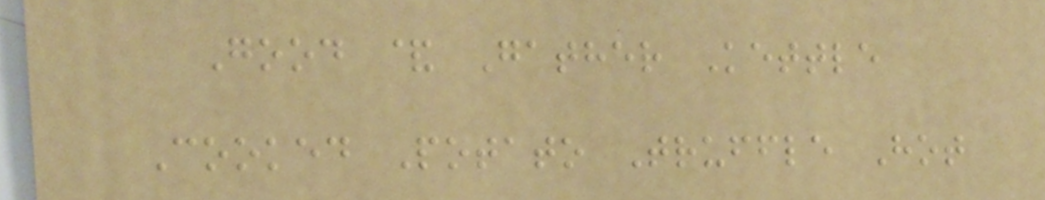Good & Gather Kettle
Cooked Potato Truffle Hot
